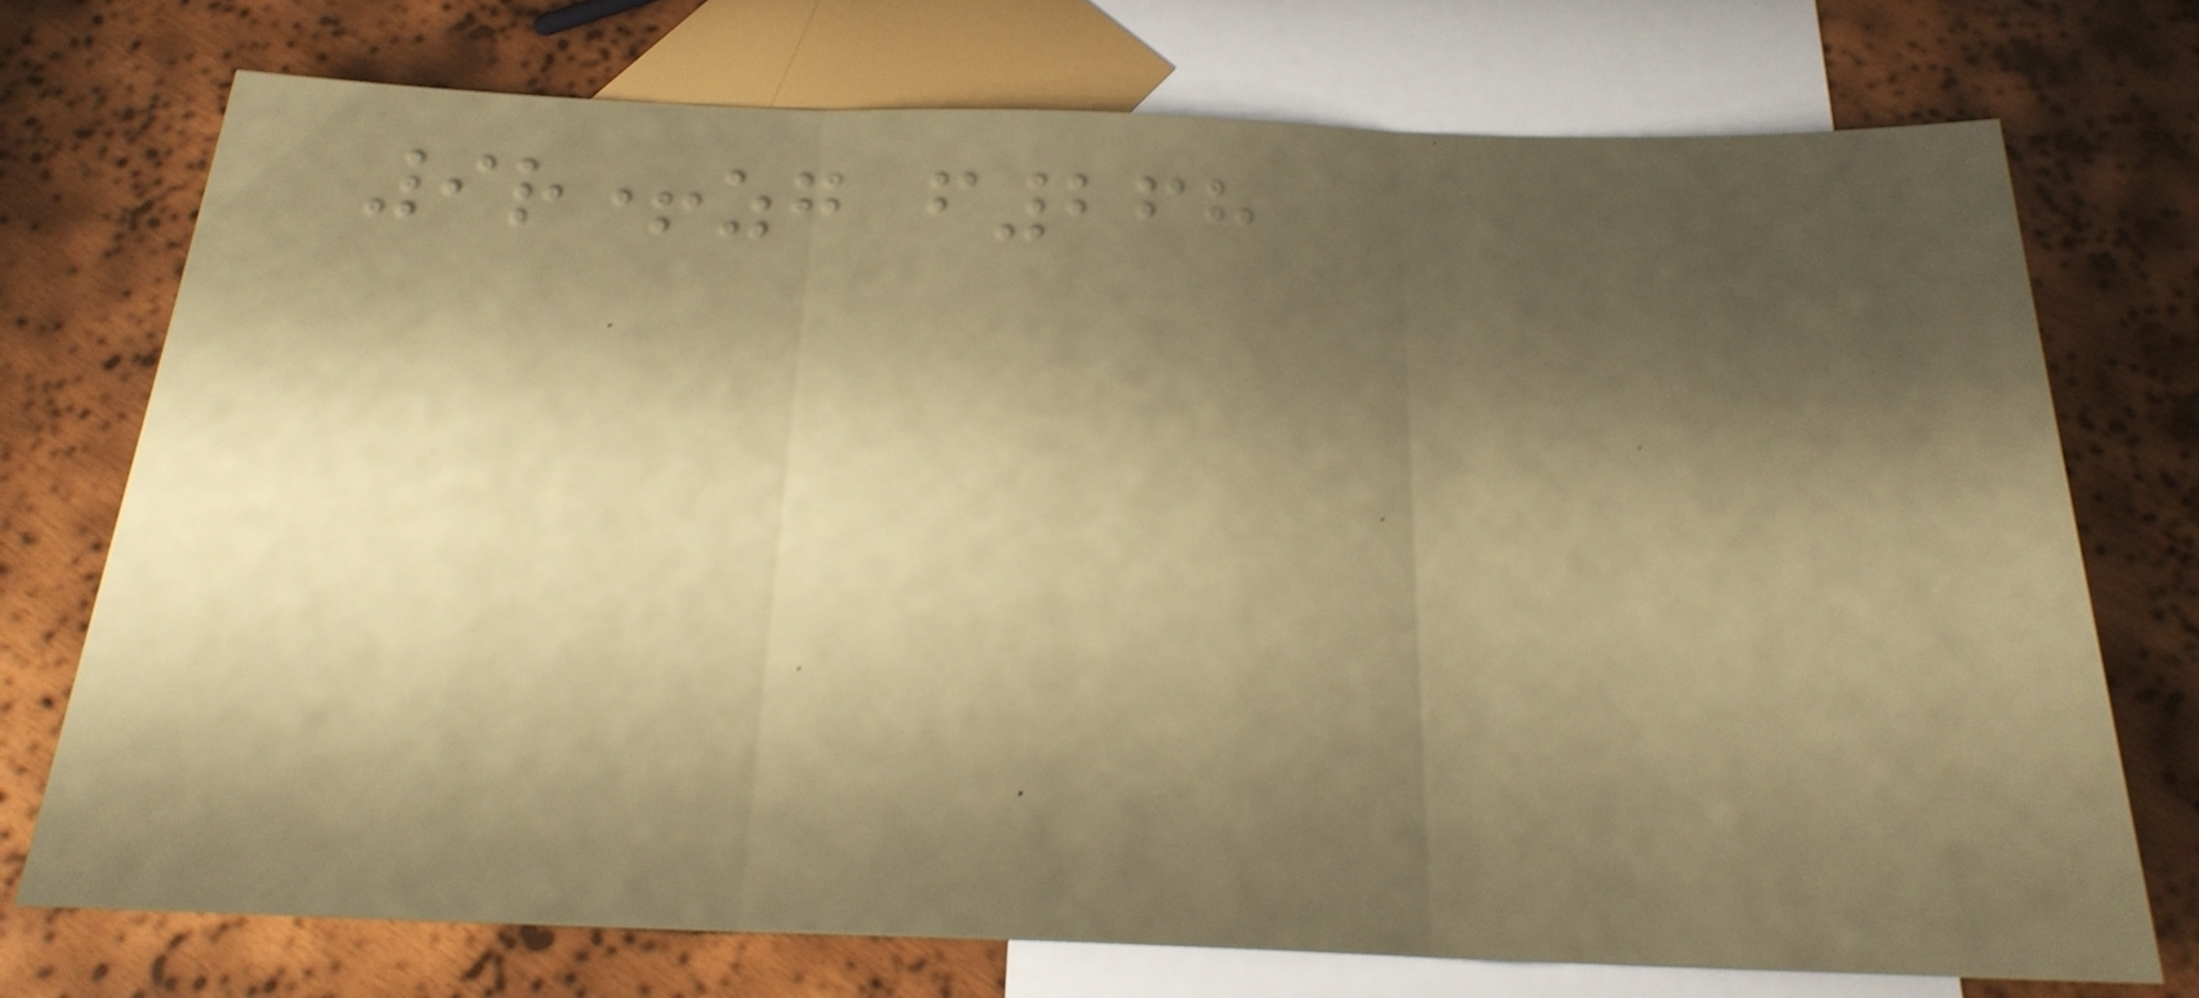9r+zg f268
